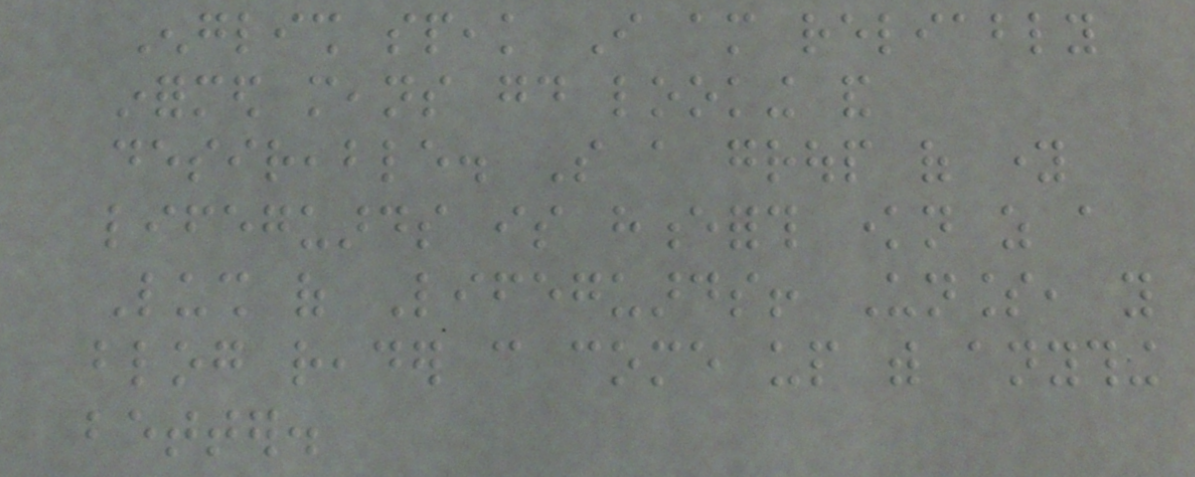English speak I am reliably
informed means good looking and
desireable. So a group of young
lifeguards is henceforth known as a
Lush of Lifeguards! Unless, you
blog reader can come up with anything
better.
